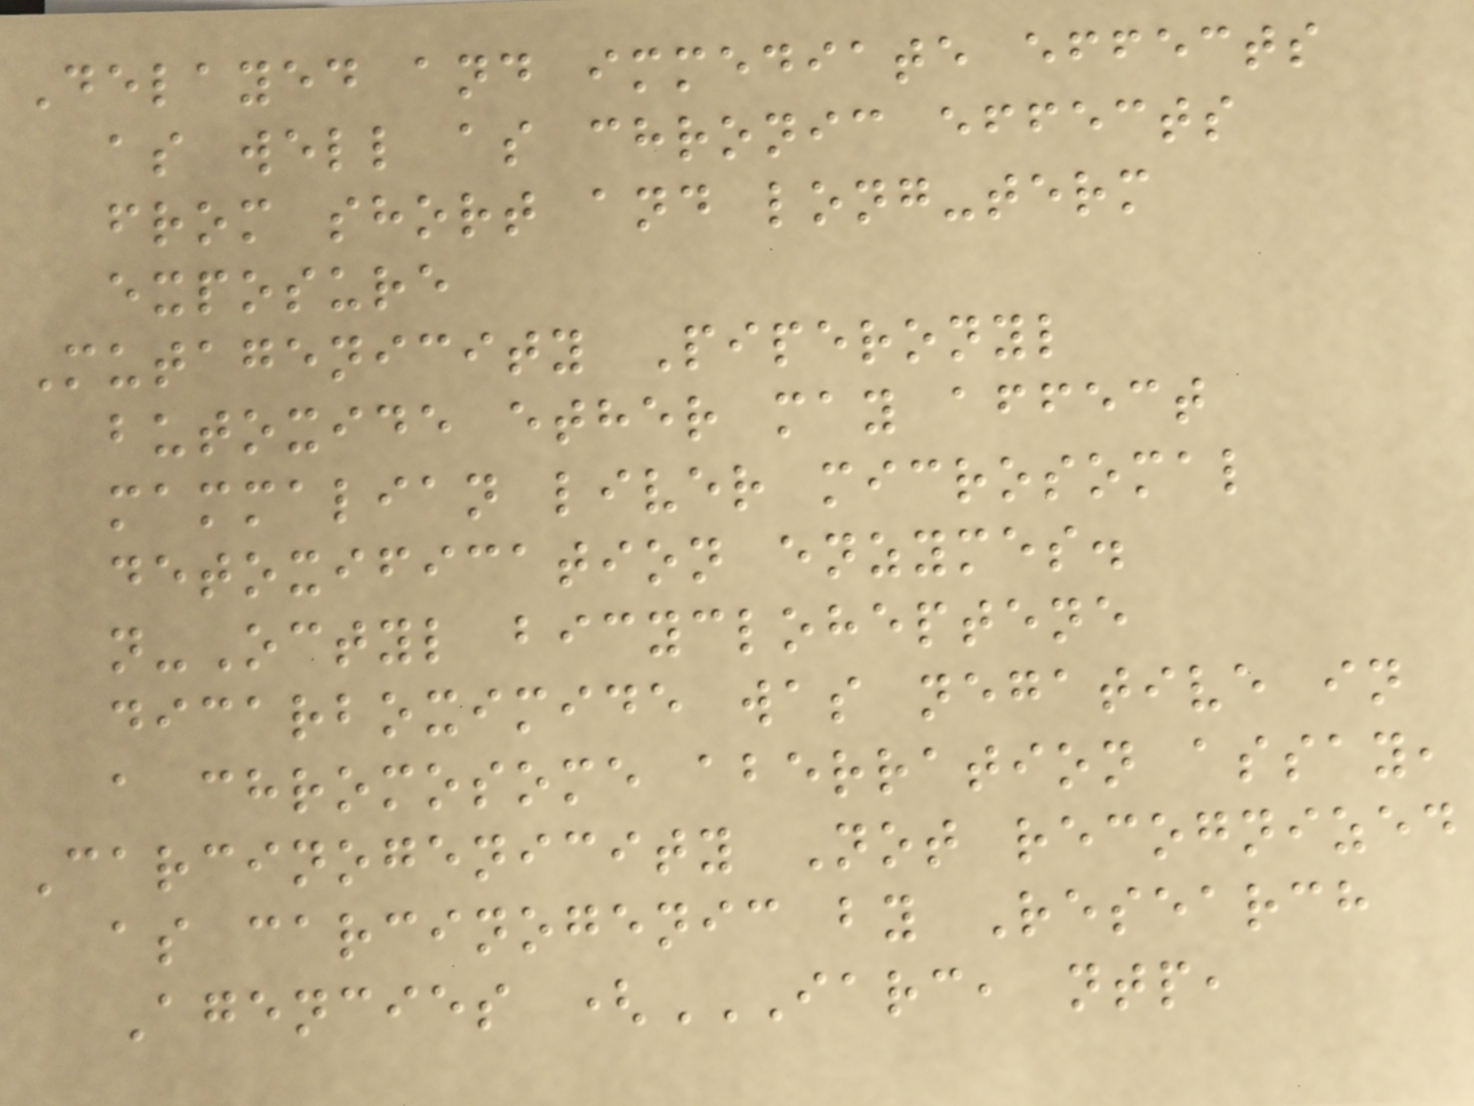Delayed and immediate effects
as well as chronic effects
from short and long-term
exposure
Mutagenicity Piperonyl
butoxide ether may affect
mammalian liver microsomal
detoxification enzymes.
n-Octyl bicycloheptene
dicarboximide was negative in
a chromosome aberration assay,
Carcinogenicity Not recognized
as carcinogenic by Research
Agencies (IARC, NTP,
